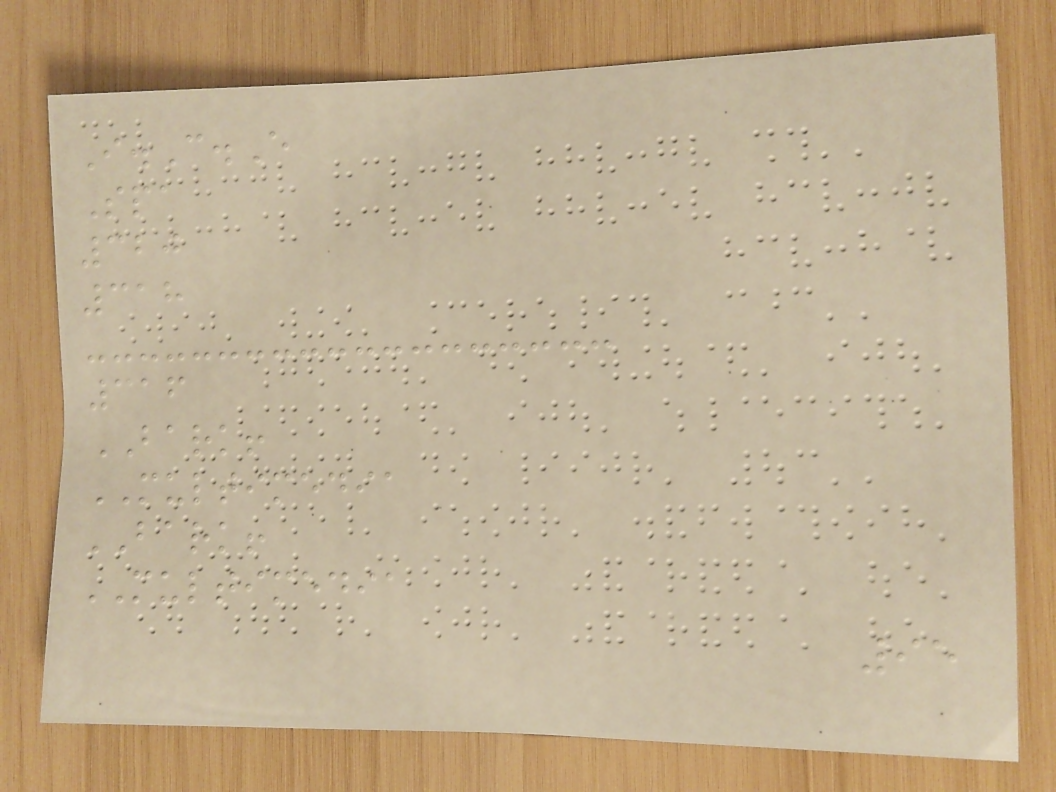I.C.E
Spa
320
318
316
BARK!
MULTIMEDIA
BARK!
MULTIMEDIA
95
